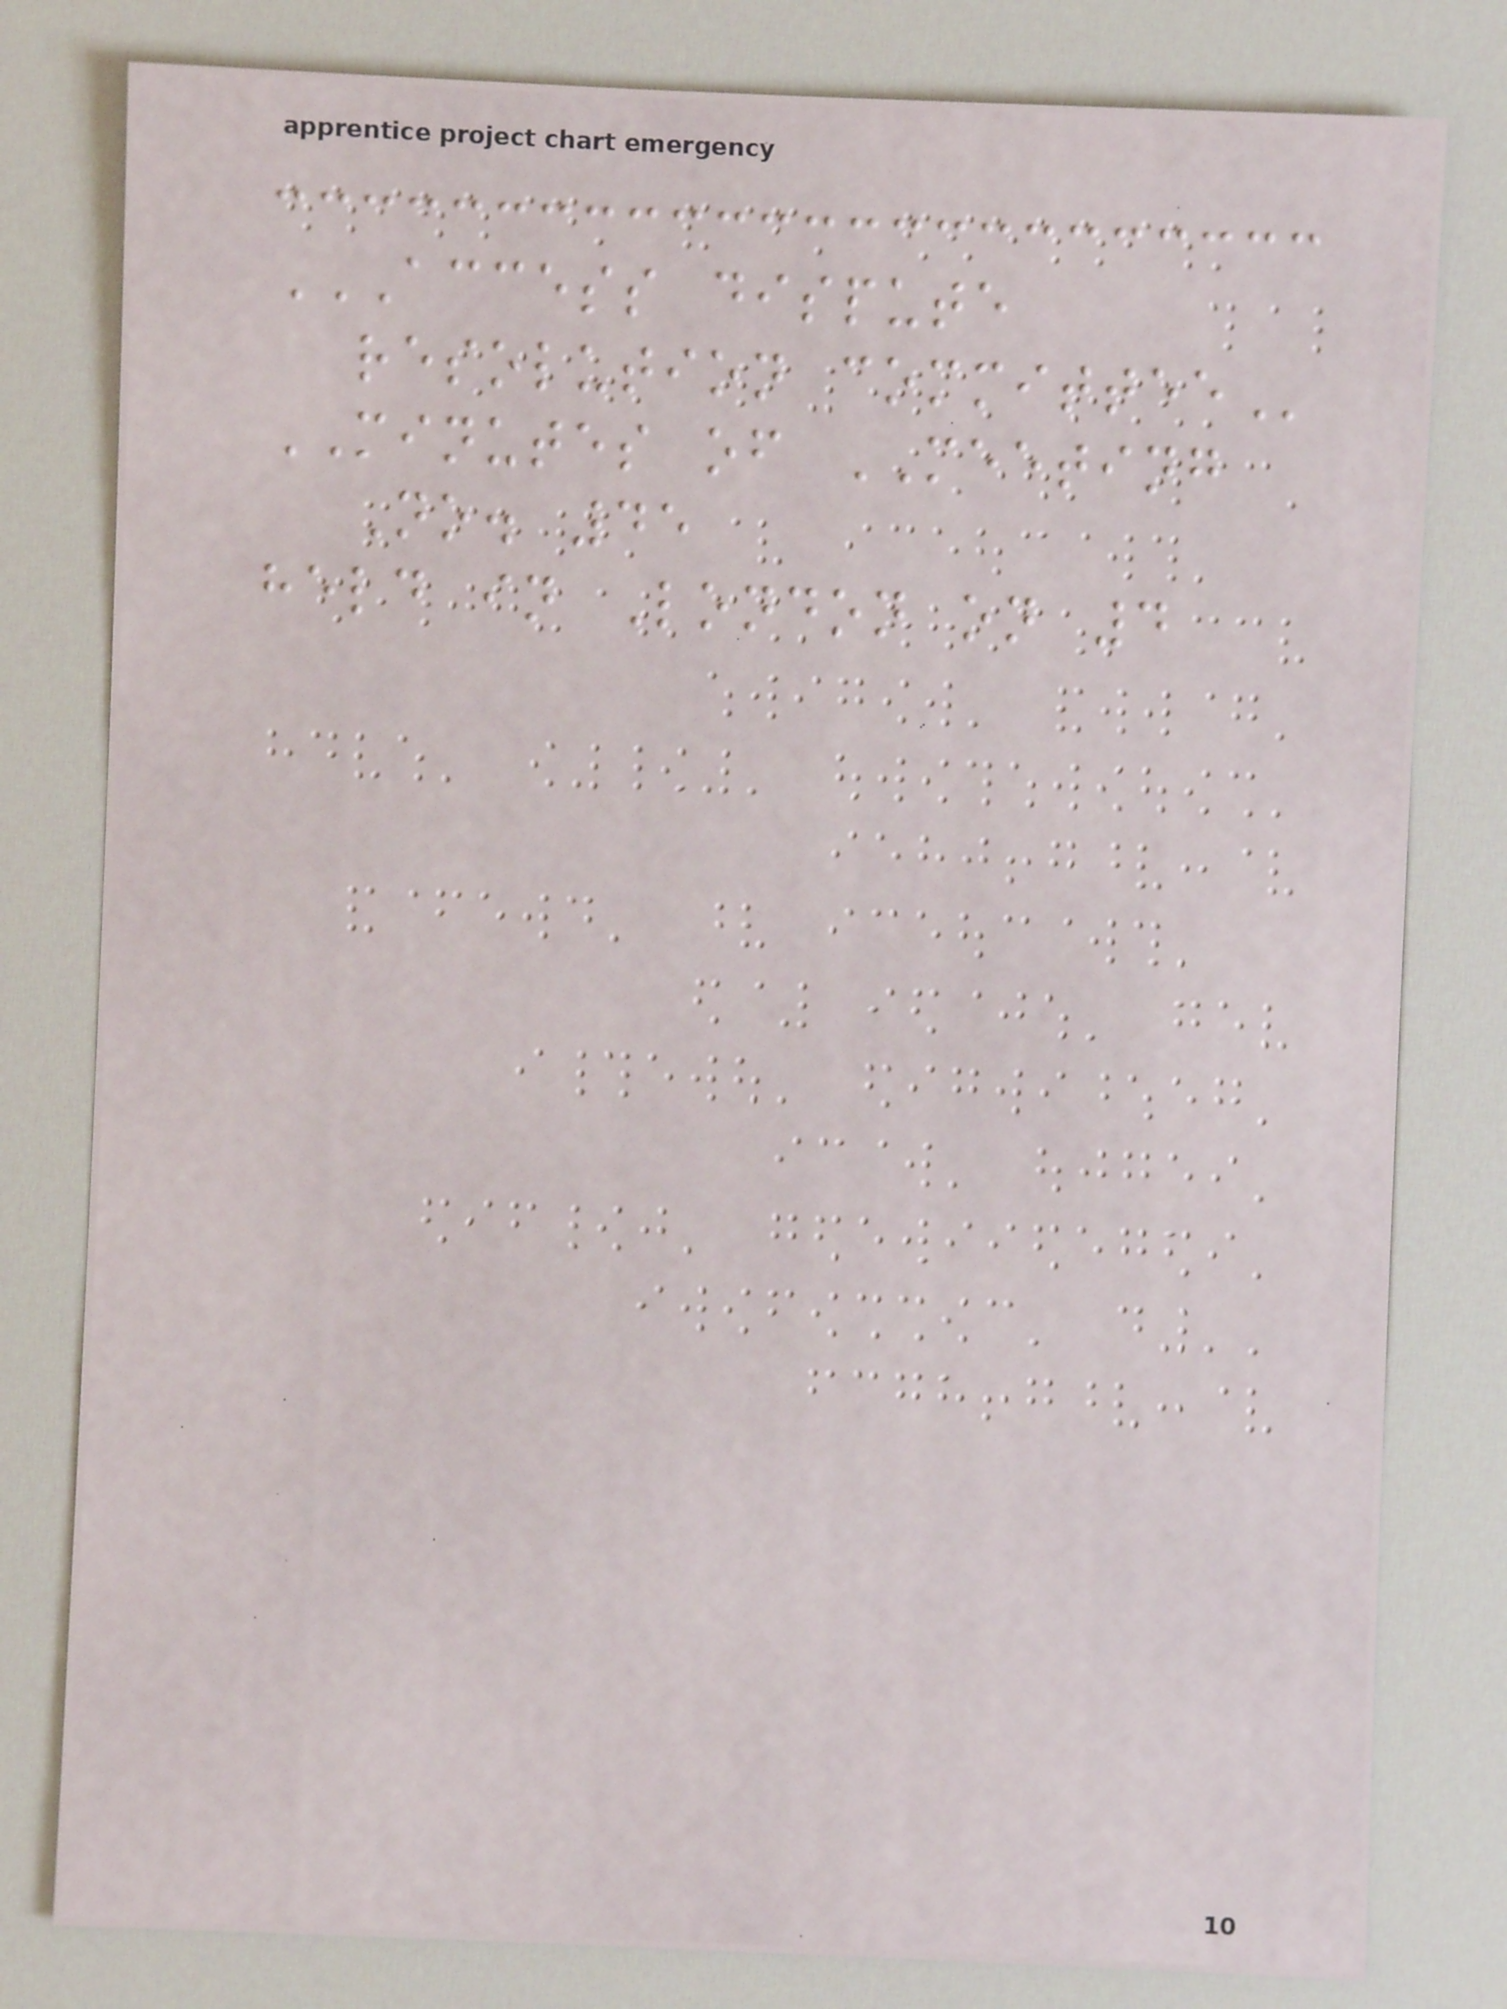ACCESS DISPUTE
RESOLUTION COMMITTEE
MINUTES of MEETING
No. 45
held in London on 4
